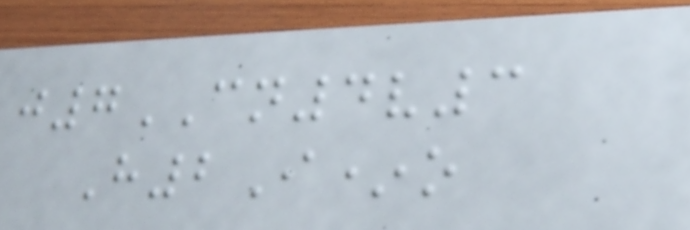j7CN4v3
H2I*o
